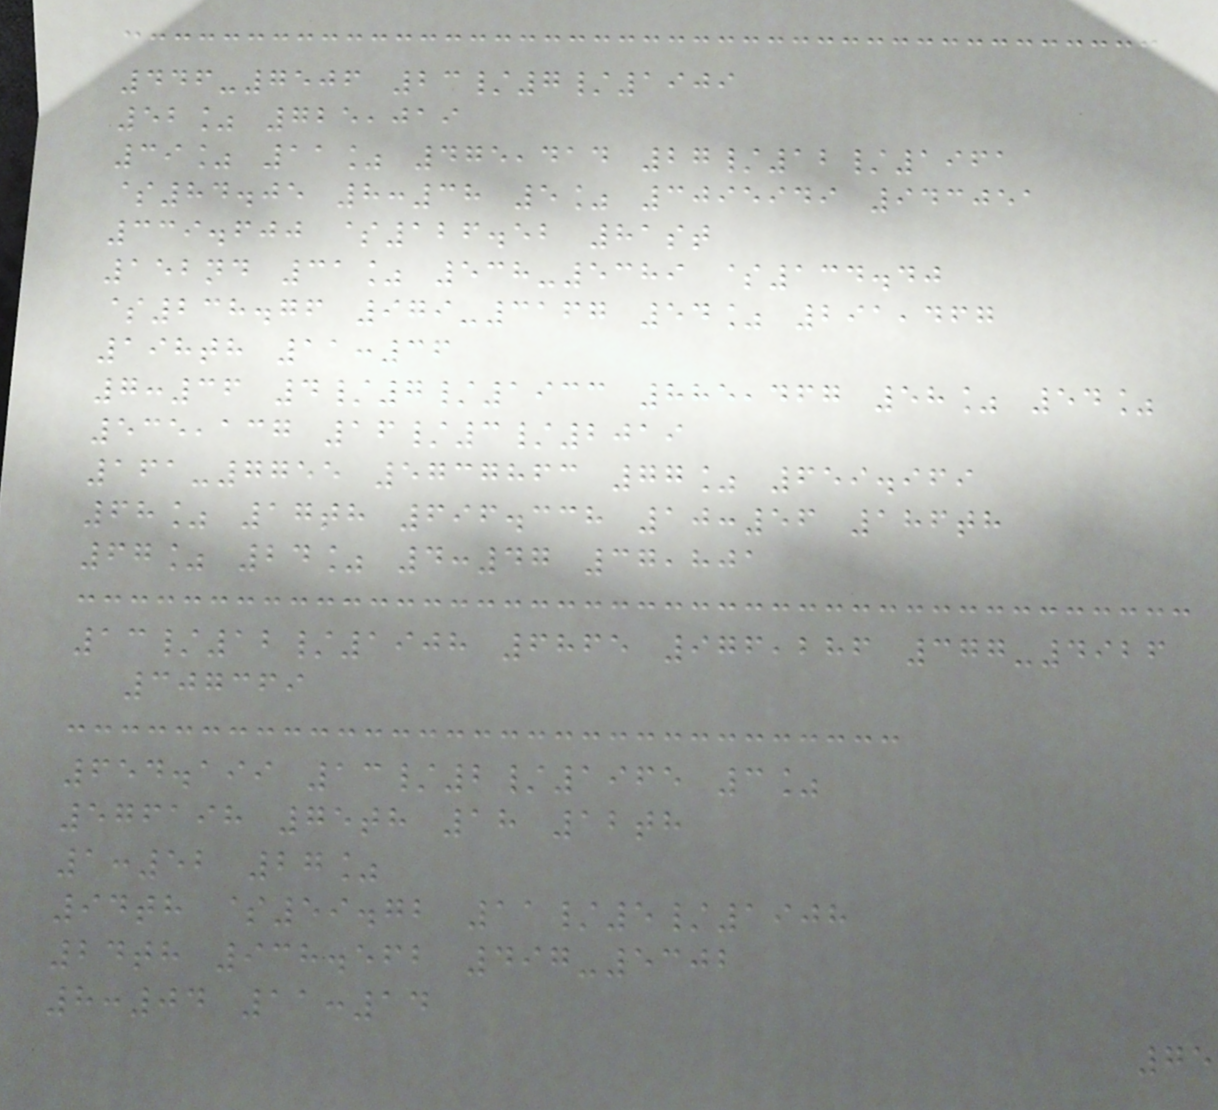446-7506 23/7/1909
52% 725,019
39% 11% 475,414 27/12/1961
$84.05 8:38 5% 3095949 943051
339.600 $126.52 81st
152nd 31% 538-5389 $134.40
$238.76 979-3167 54% 291,467
198th 11:36
7:36 4/7/1933 885,467 58% 54%
535,137 16/3/2019
161-7755 5737863 77% 659.969
68% 17th 696.338 10:56 186th
67% 24% 4:47 37,801
13/12/1908 6865 976,286 377-4926
307369
654.199 13/2/1965 3%
576198 75th 18 12th
1:52 27%
94th $59.72 11/5/1908
24th 938.562 497-5302
8:04 11:14
75
